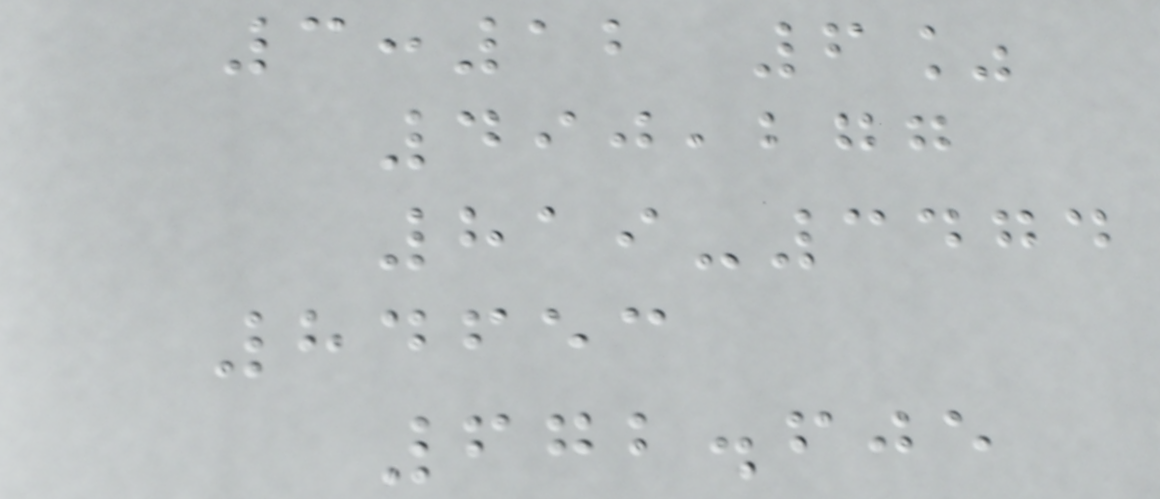3:12 6%
490,277
819-3474
84653
672.605
